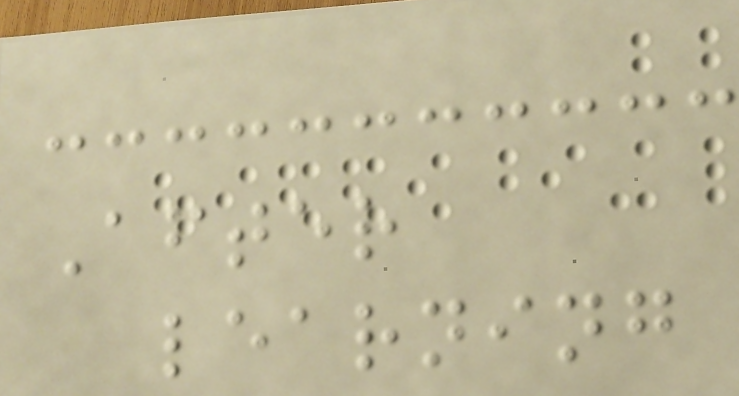After
learning
